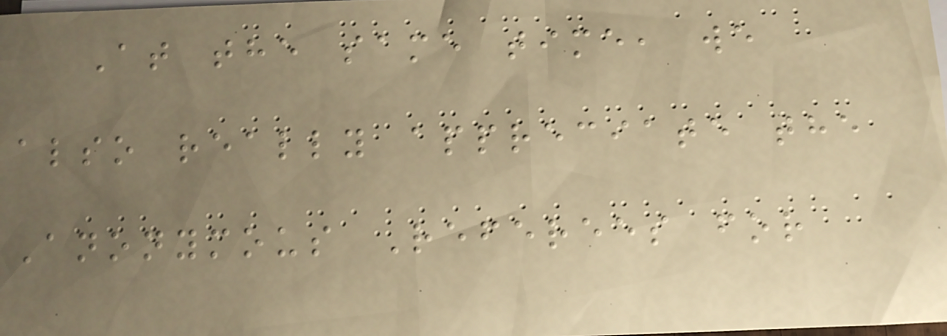At the same time, we
also really appreciate the
Anonymous Referees for
